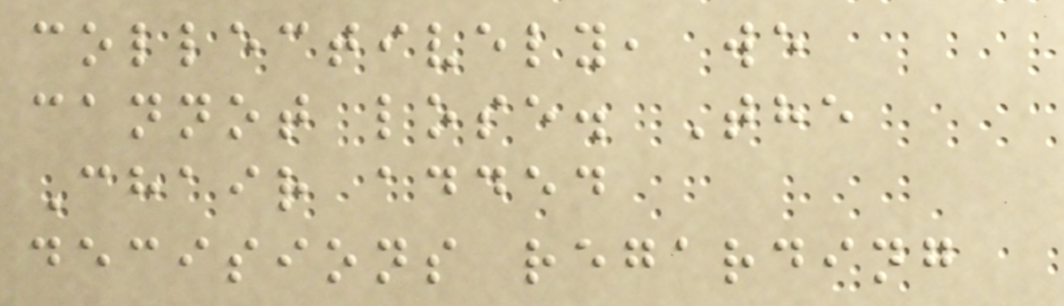collectively, we
cannot lose. The
Chair added
decisions regarding
